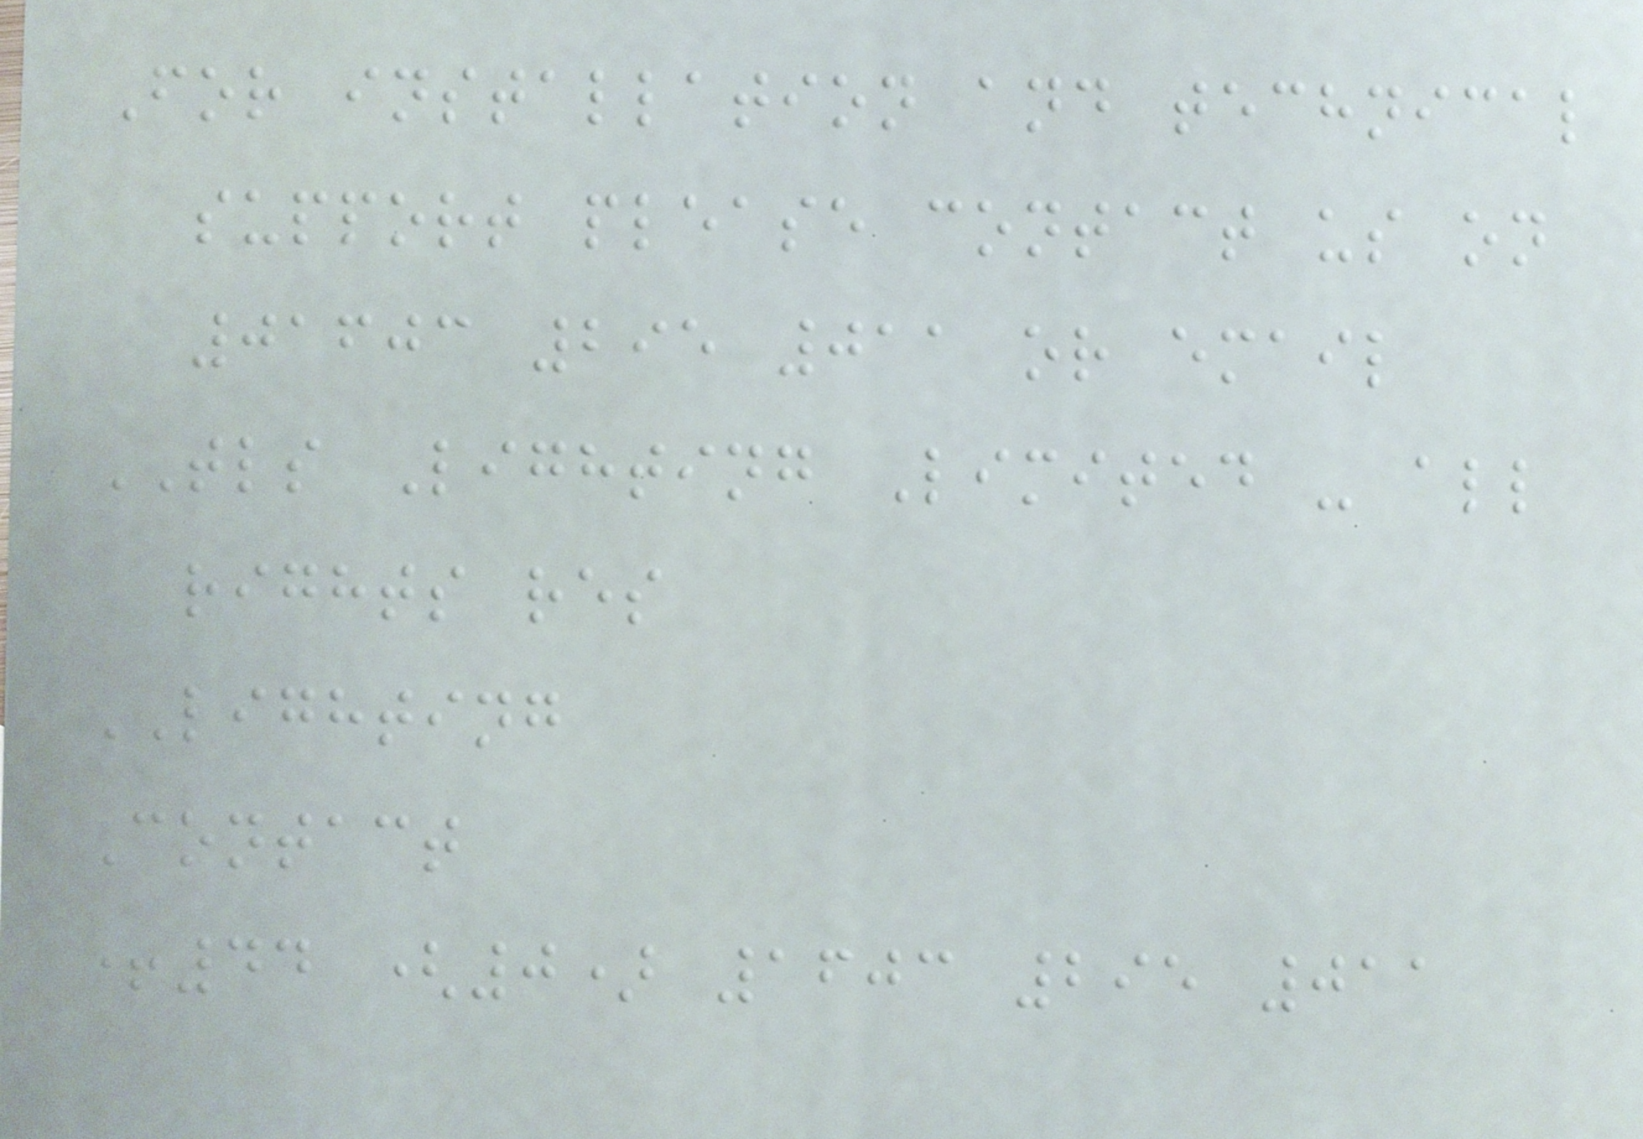For installation and technical
support please contact us on
01603 295 011 or email
TLS Lighting Limited - all
rights res
LIGHTING
Contact
+44 (0) 1603 295 011
